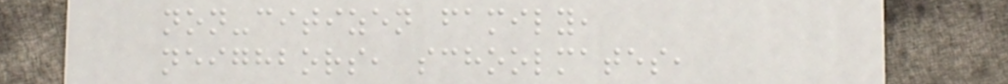non-citizen family,
neighbors, schoolmates,
